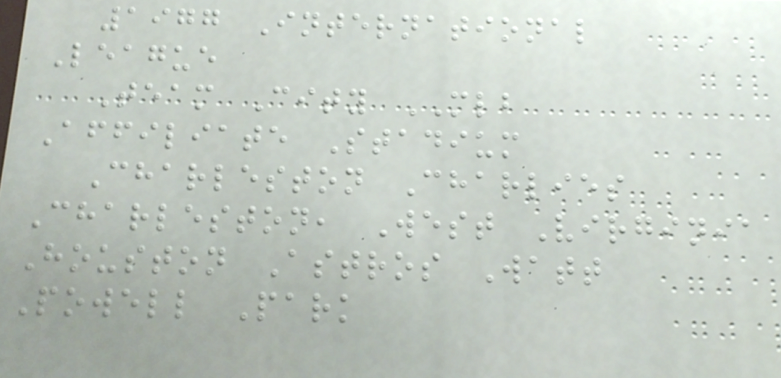1977 International
League
Team City MLB
Affiliate Stadium
Charleston Charlies
Charleston, West Virginia
Houston Astros Watt
Powell Park
